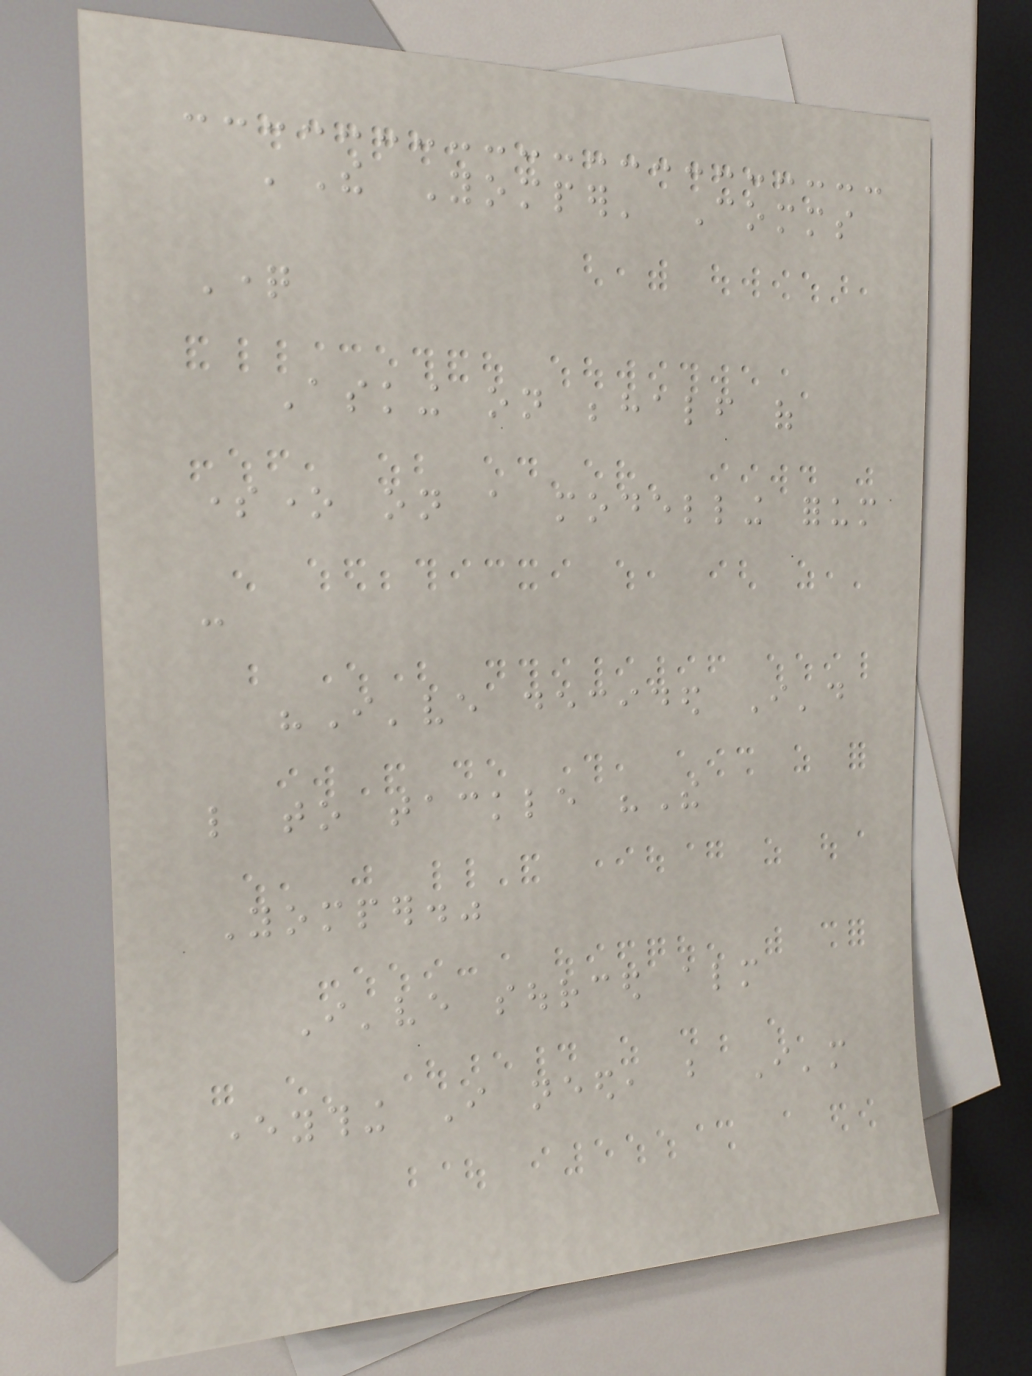'The Yomper' Comms
Question
Asking on behalf of
someone on a modelling forum
-
"I've decided I'd
like to tackle "The
Yomper."
I've sourced almost
everything I need, but I'm
